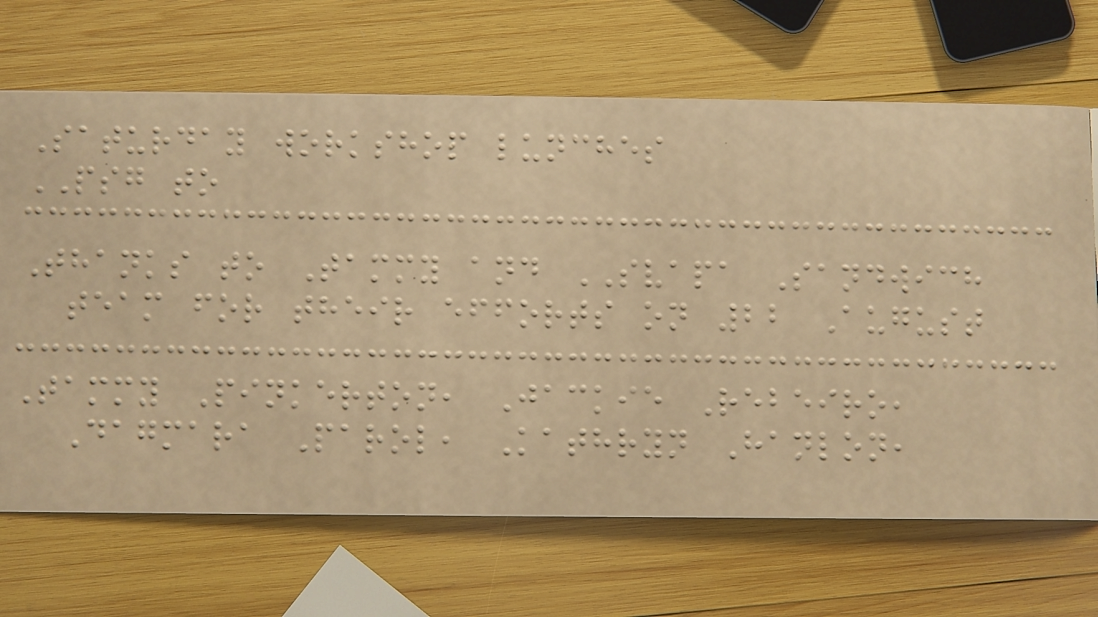Saturday workshop lunches
PSG to
Thanks to Tammy and SVAPA Sandwich
team for their efforts on 22 August
Tammy Pinkerton, Jackie Rebeiro,
Dagmara Parol, Kathryn Hanlon,
